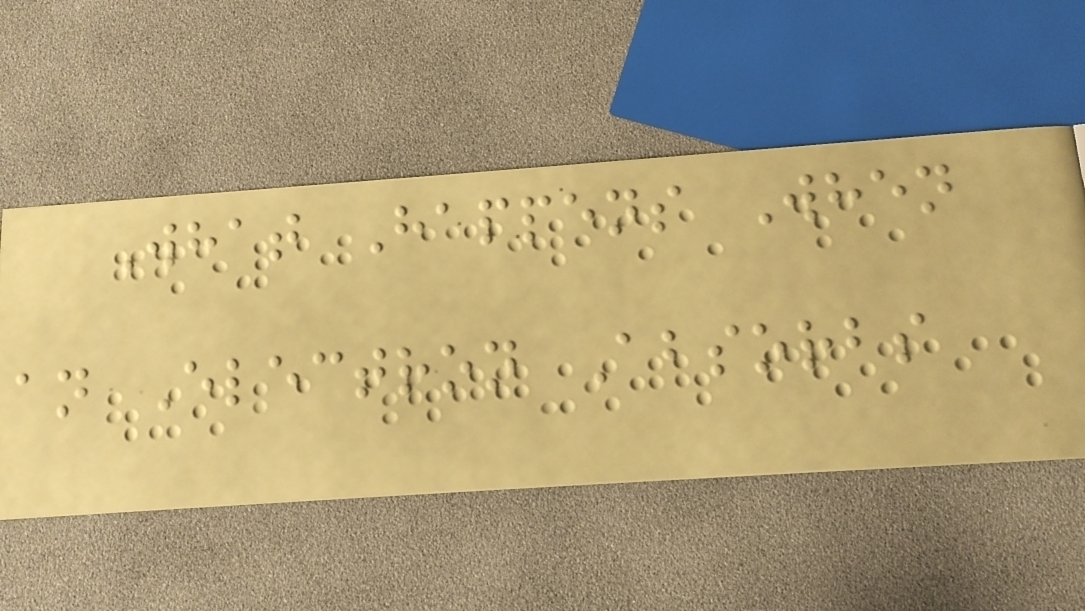What Happens When
an Electron Absorbs
